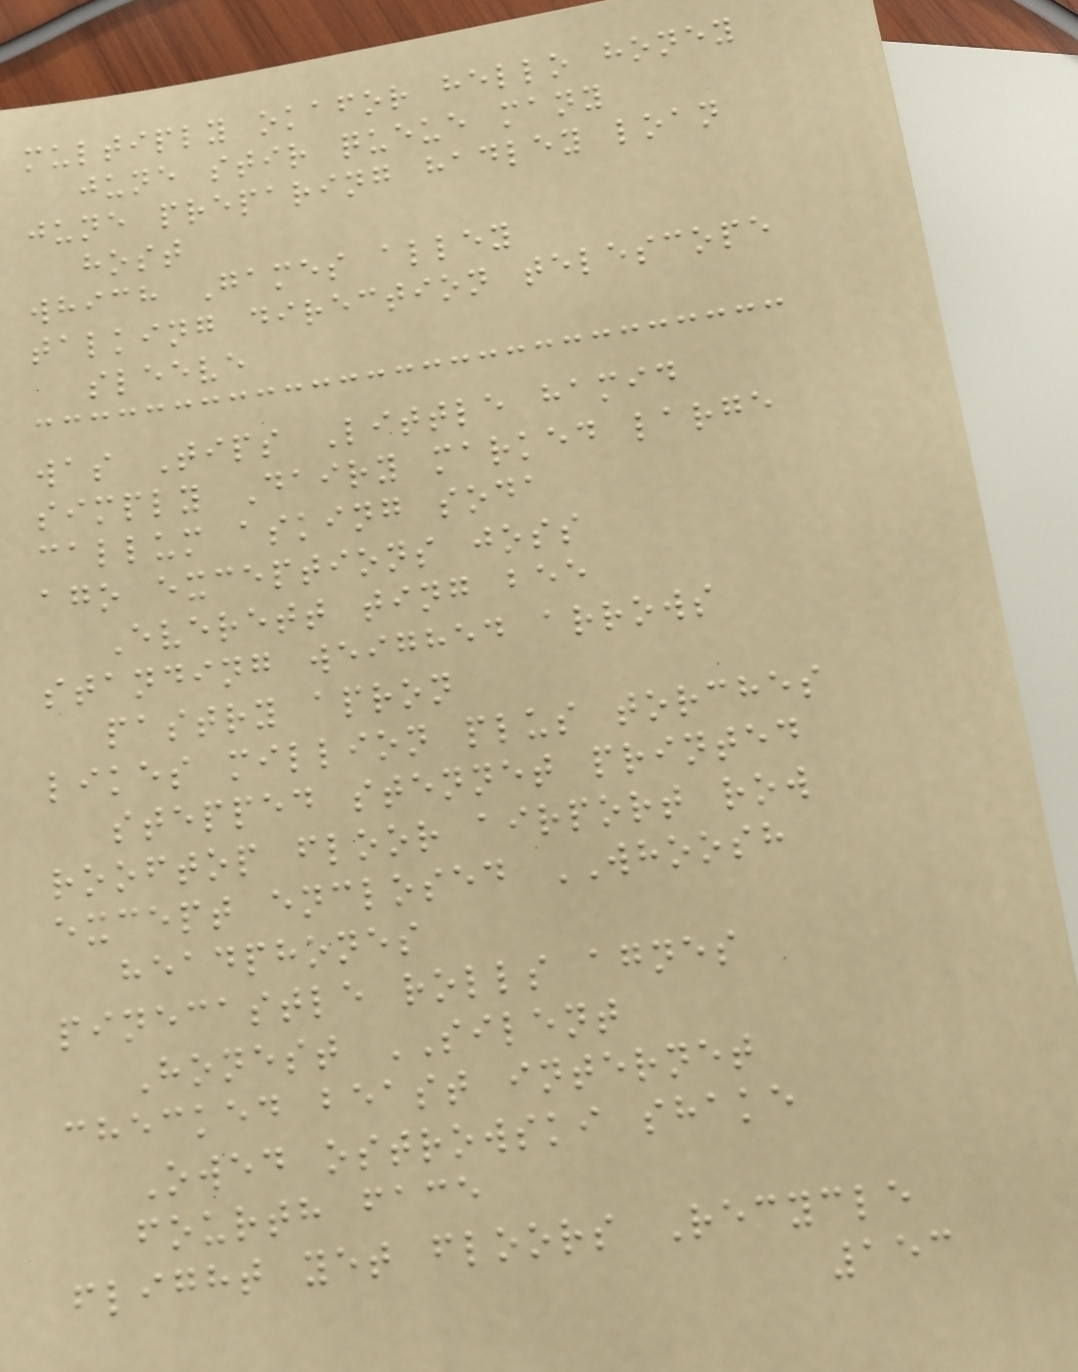multiply okafor hello honey
june stir queue many
june preparing hadley loan
host
which Games alley
talking direction telescope
sleeve
was Tips Little hamid
simply Dairy marked large
callum asking soda
ago exceptions joss
Everett ting bee
standing weighed arrows
pastry apron
likes million plus torches
stepped stennet printed
rooftop floor airport row
except enclosed WHOOSH
headphones
pinecastle rolls agnes
Honest SILENT
checked beast internet
Owed ostrowski shake
fourth face
flight yet floors Recycle
153
